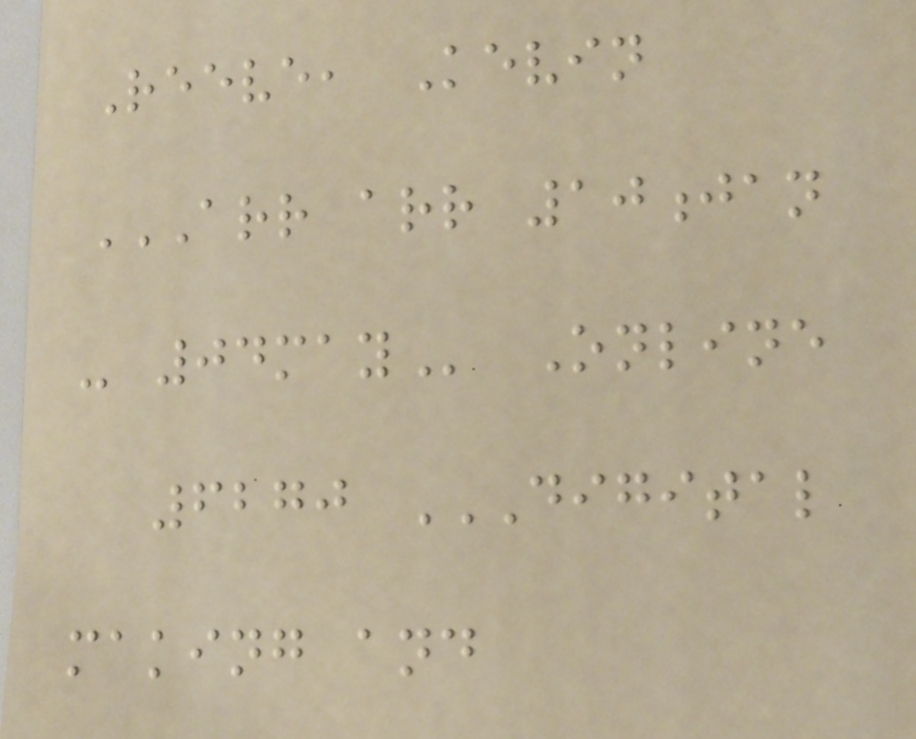Reeve, Kevin
ARR ARR 10JAN
- 04MAY Online
6270 DIGITAL
MAKING AND
